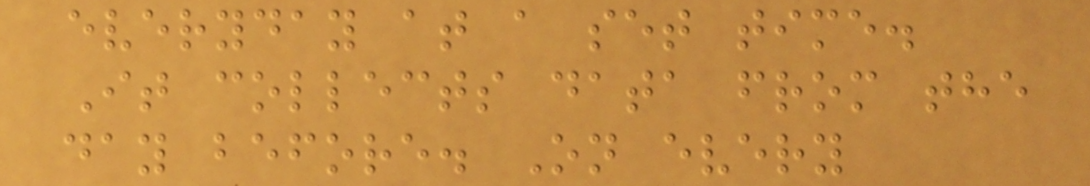everyday at a set time.
It collects data from the
day before. On every
